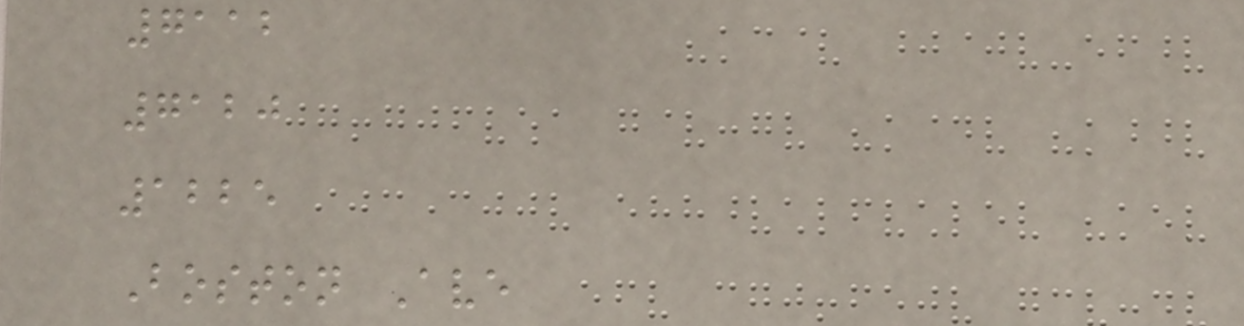7112
7120
1225
Boston Ave
